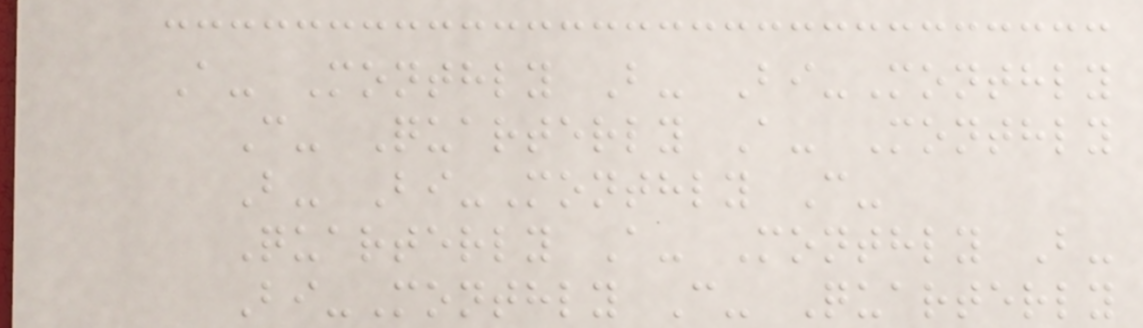A- Monthly B- Bi-Monthly
C- Quarterly A- Monthly
B- Bi-Monthly C-
Quarterly A- Monthly B-
Bi-Monthly C- Quarterly
